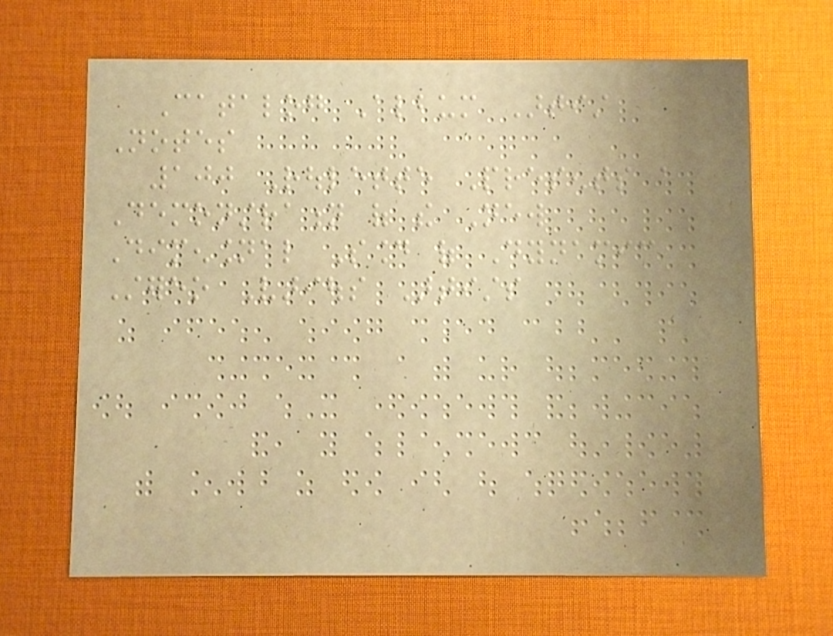Catalog Album Artist
Notes
100 Roulette Presents a
Demonstration of the New
Dimensional Sound of Dynamic
Stereo Various Artists
